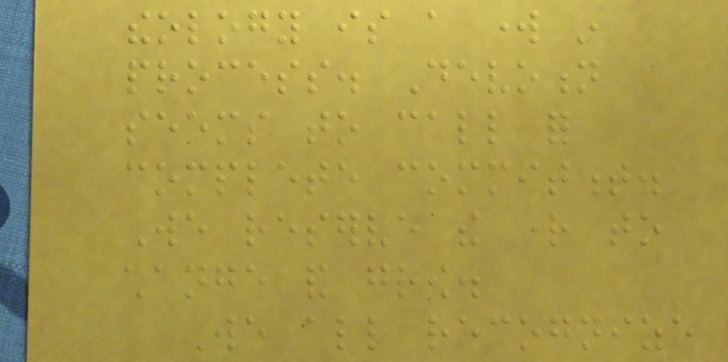theology is a work in
process. Devotion
seems to call for
complete commitment.
We reserve the right to
change and grow.
We all recognize
